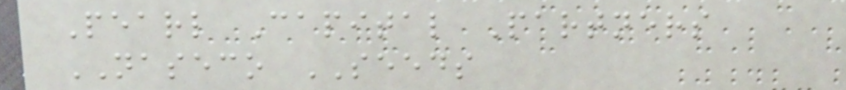Pearl Capital Partners
NASECO SEEDS
